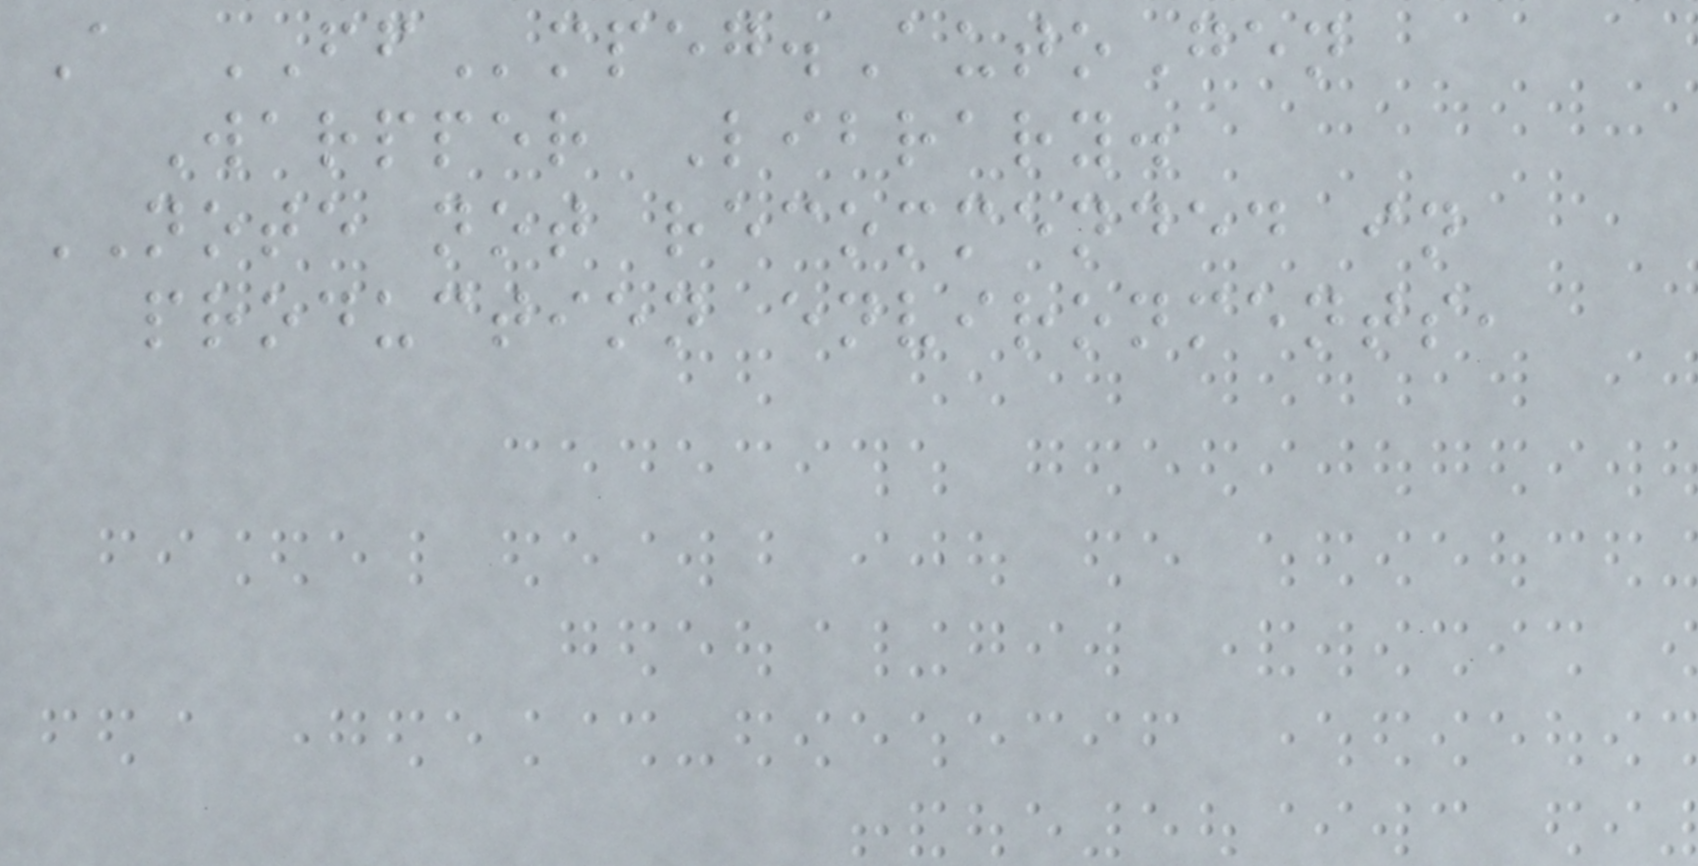A FFmpeg.AutoGen
Warpper Library.
NOTE not recommended in
production environments,
